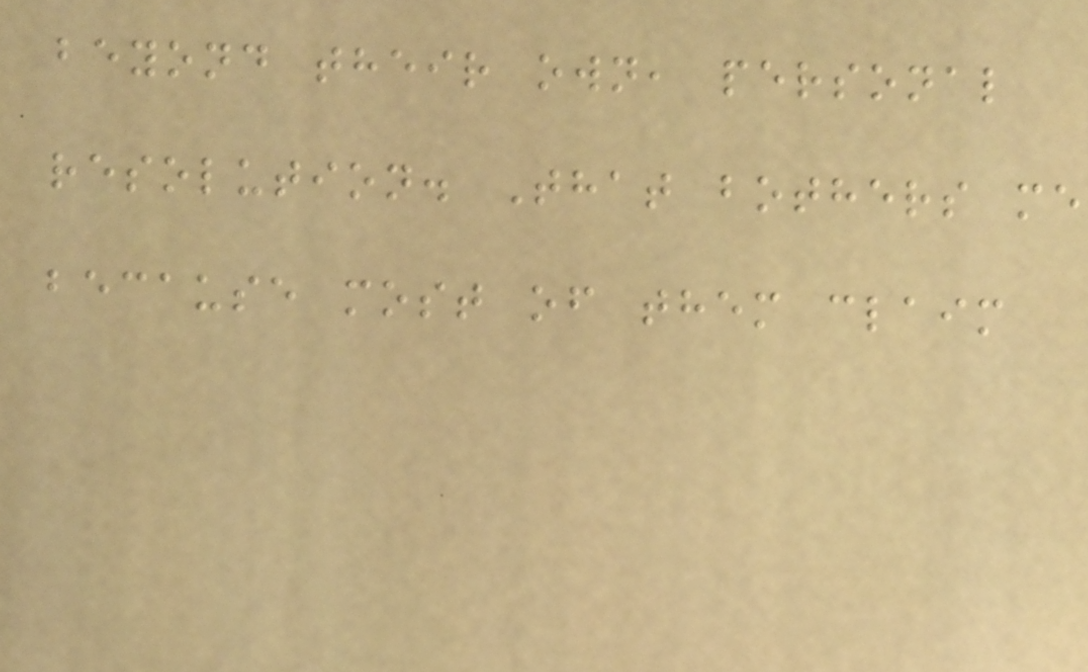beyond their own, personal
resolution. That bothers me
because most of them claim
